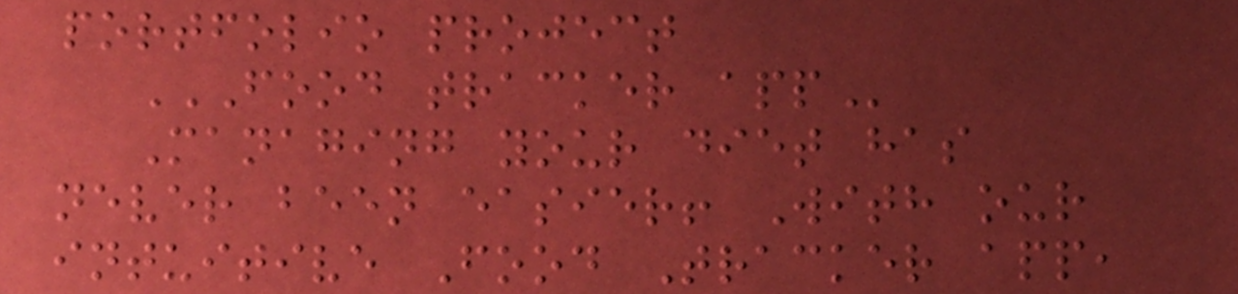portfolio project
FOOD TRACKER APP
Managing your diet has
never been easier! With our
intuitive Food Tracker app,
